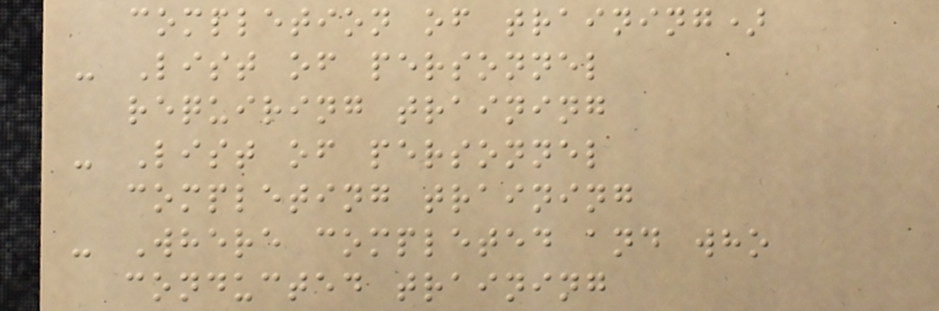completion of training)
- List of personnel
requiring training
- List of personnel
completing training
- Where completed and who
conducted training
